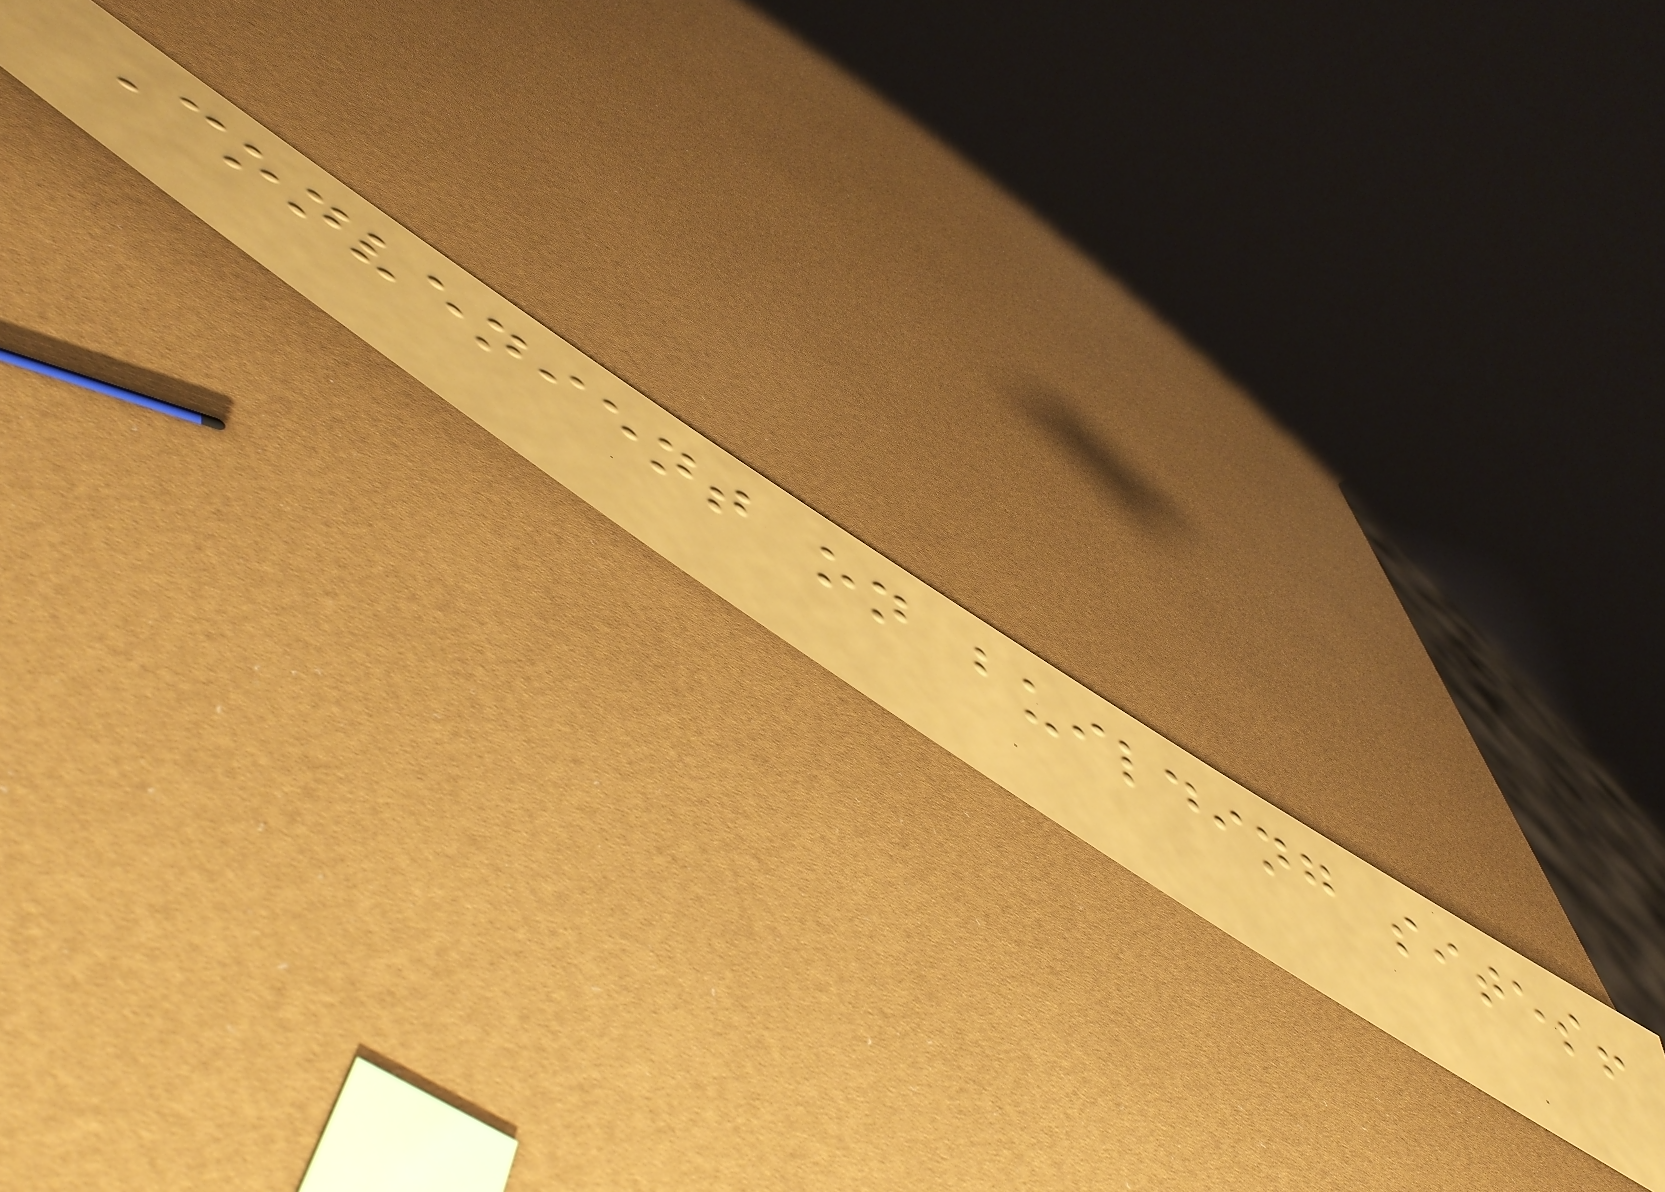Convenient on building sites!
